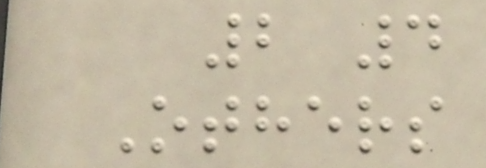2 4
Others
